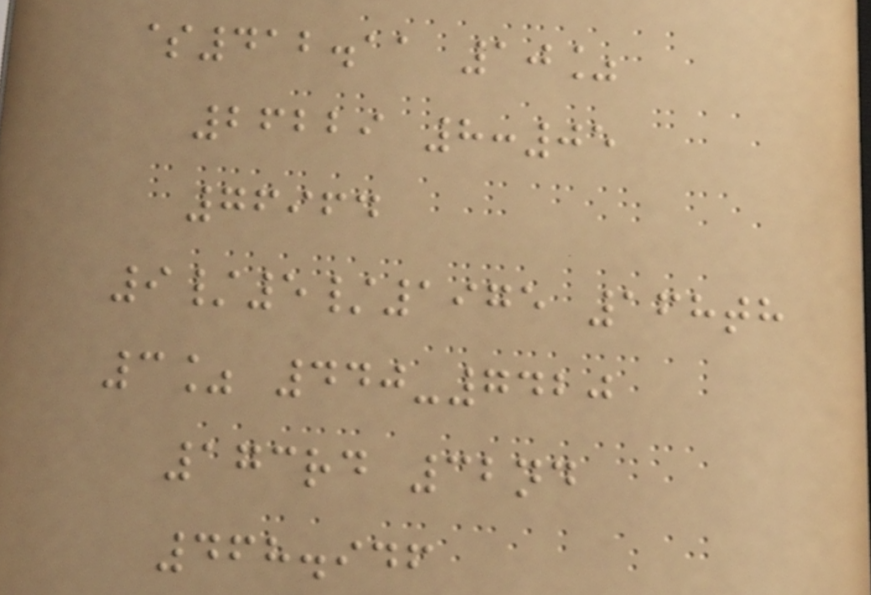$412.11 10%
26229 8:05
76964
9/5/1975 168th
3% 440-7420
173rd 32nd
468.946
